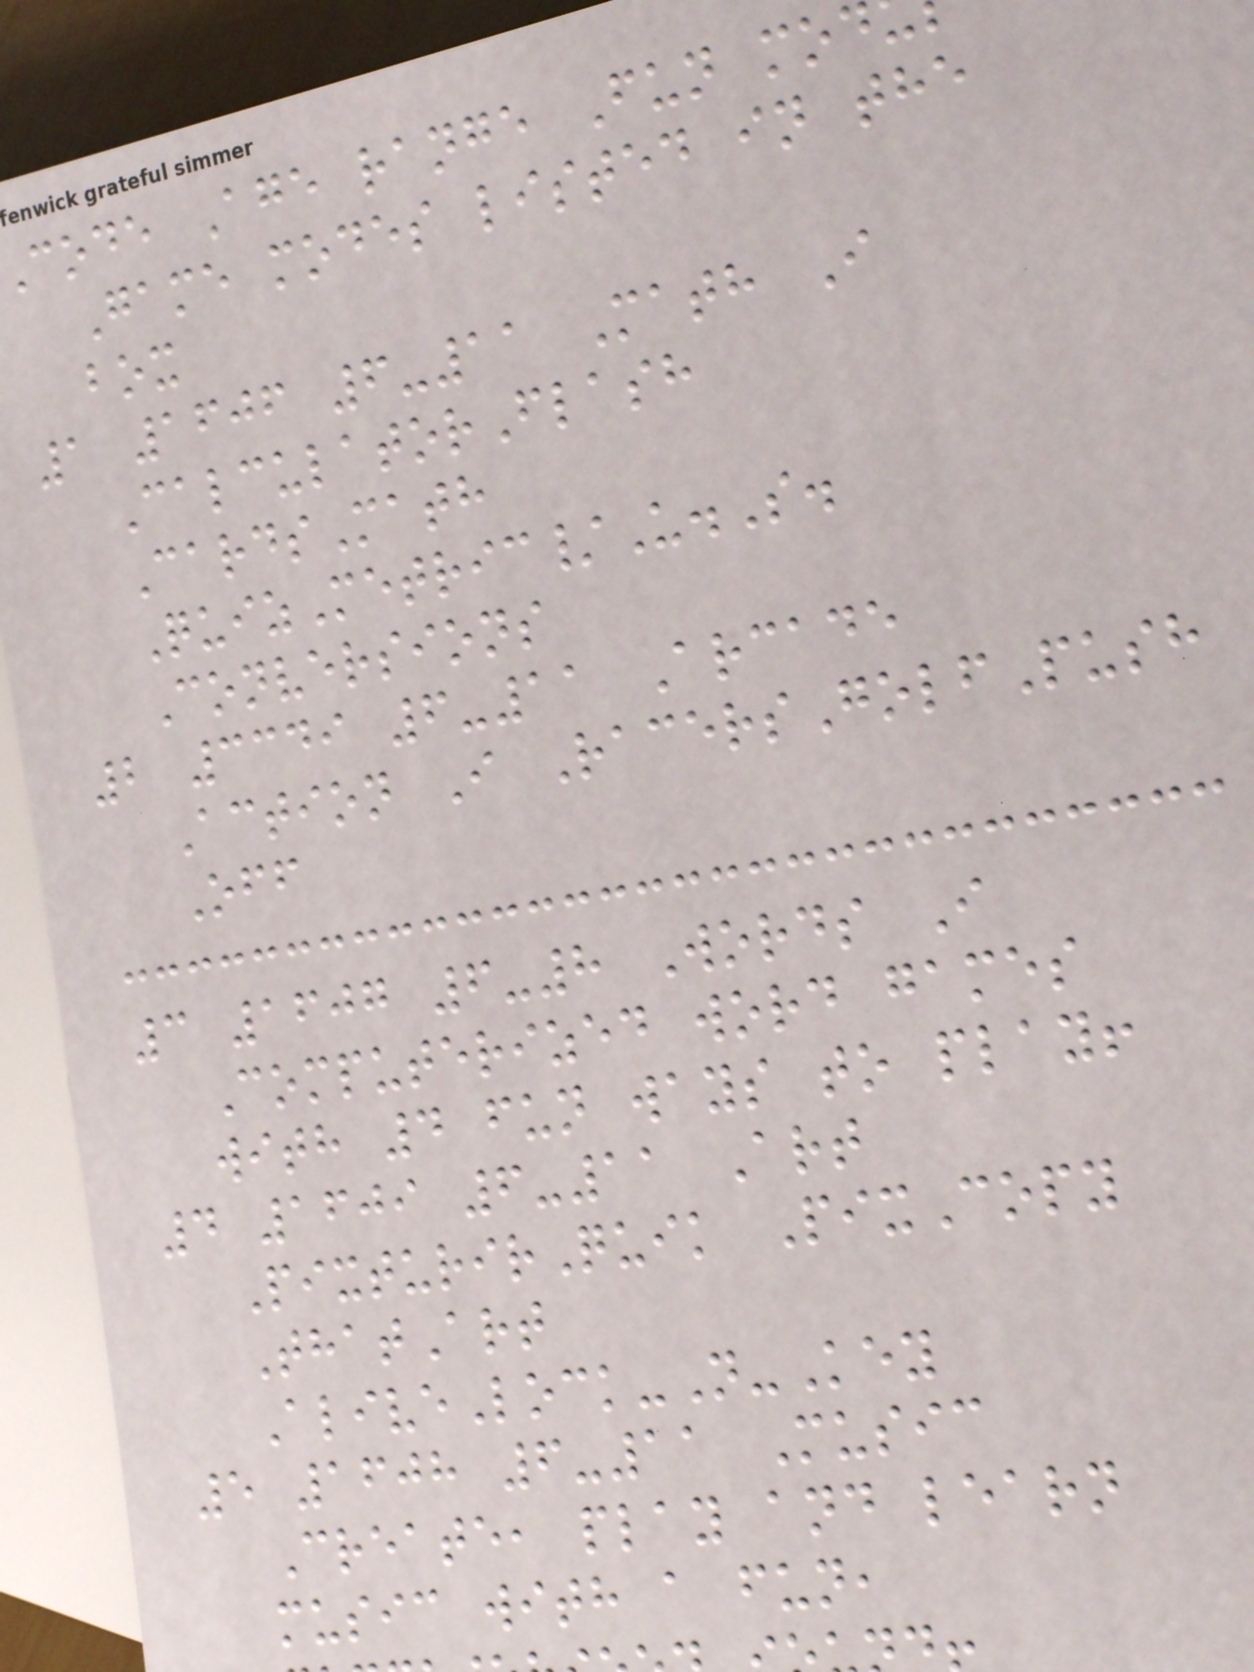code Age range Fun mod
Game modes listed in the
box
1 1606 6-11 Math I
CalculatorFlash
CardsMath
QuizMetric/U.S.
Conversions
2 3349 6-11 Arcade
Action I RacersGolfPush
Off
3 1607 6-8 Words I
Computerized word games
with 4 fun ways to play!
4 1609 6-11 Art
PixturirQuik PixCopy
ThatArt
AliveLock-N-Key
5 1608 6-11 Music
Create, play and learn
music with a fun,
